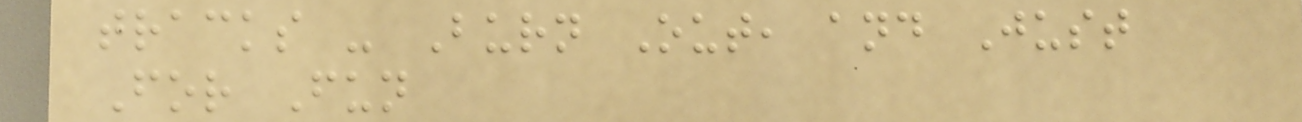tracks - Burn Out, and Just
For Fun
